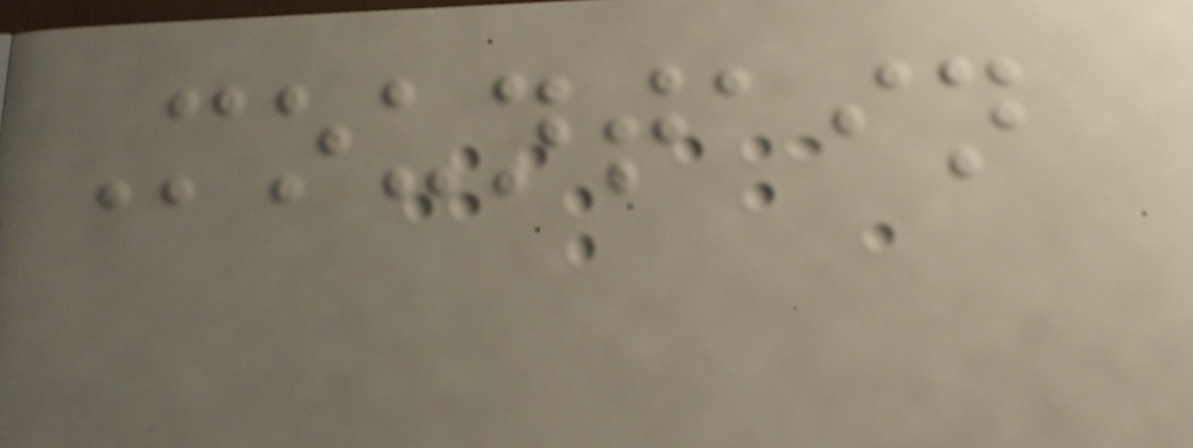Mountain
